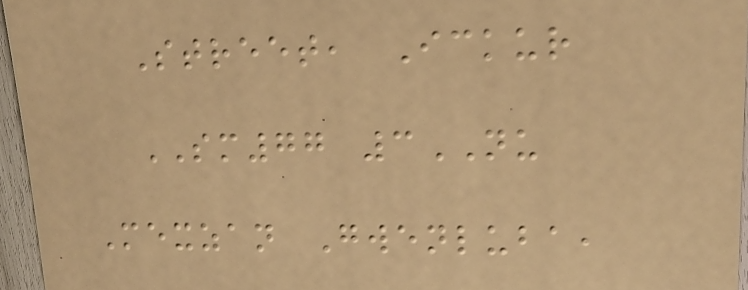Street, Ickur
SM77 3NU
Mexzan Gwenluba,
